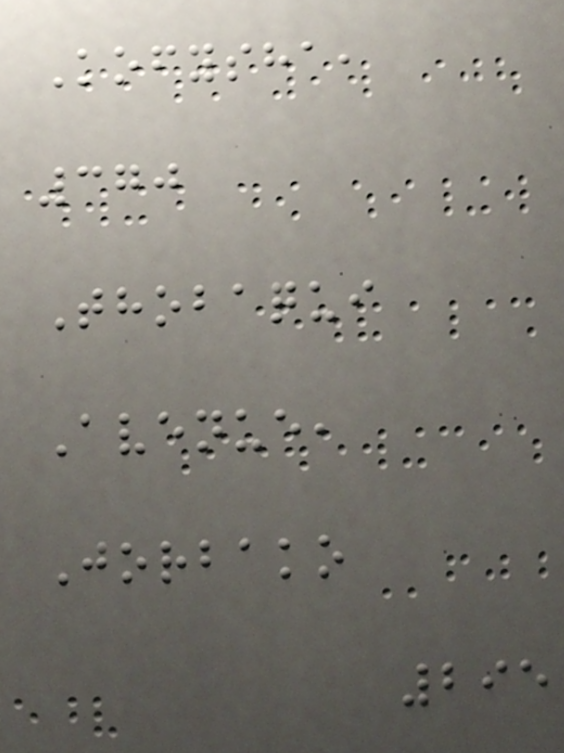Kofysha,
370
Thobaqui
Avenue,
Jorbako
295
